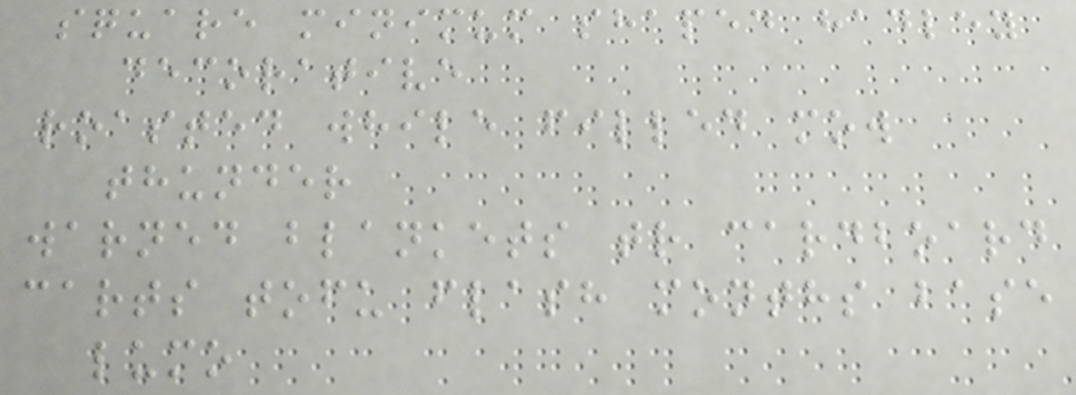square minimum shaped hadley
decorative
roasted while filled mow
thunder
warned blankets tr cardboard
carts tofu flash months base
lumo
